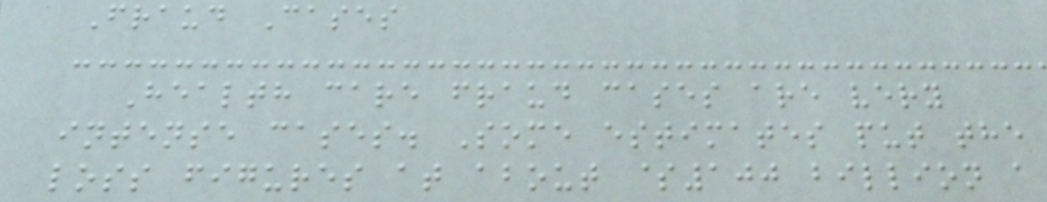Fraud Cases
Health care fraud cases are very
intense cases. Some estimates put the
loss figures at about $100 billion a
